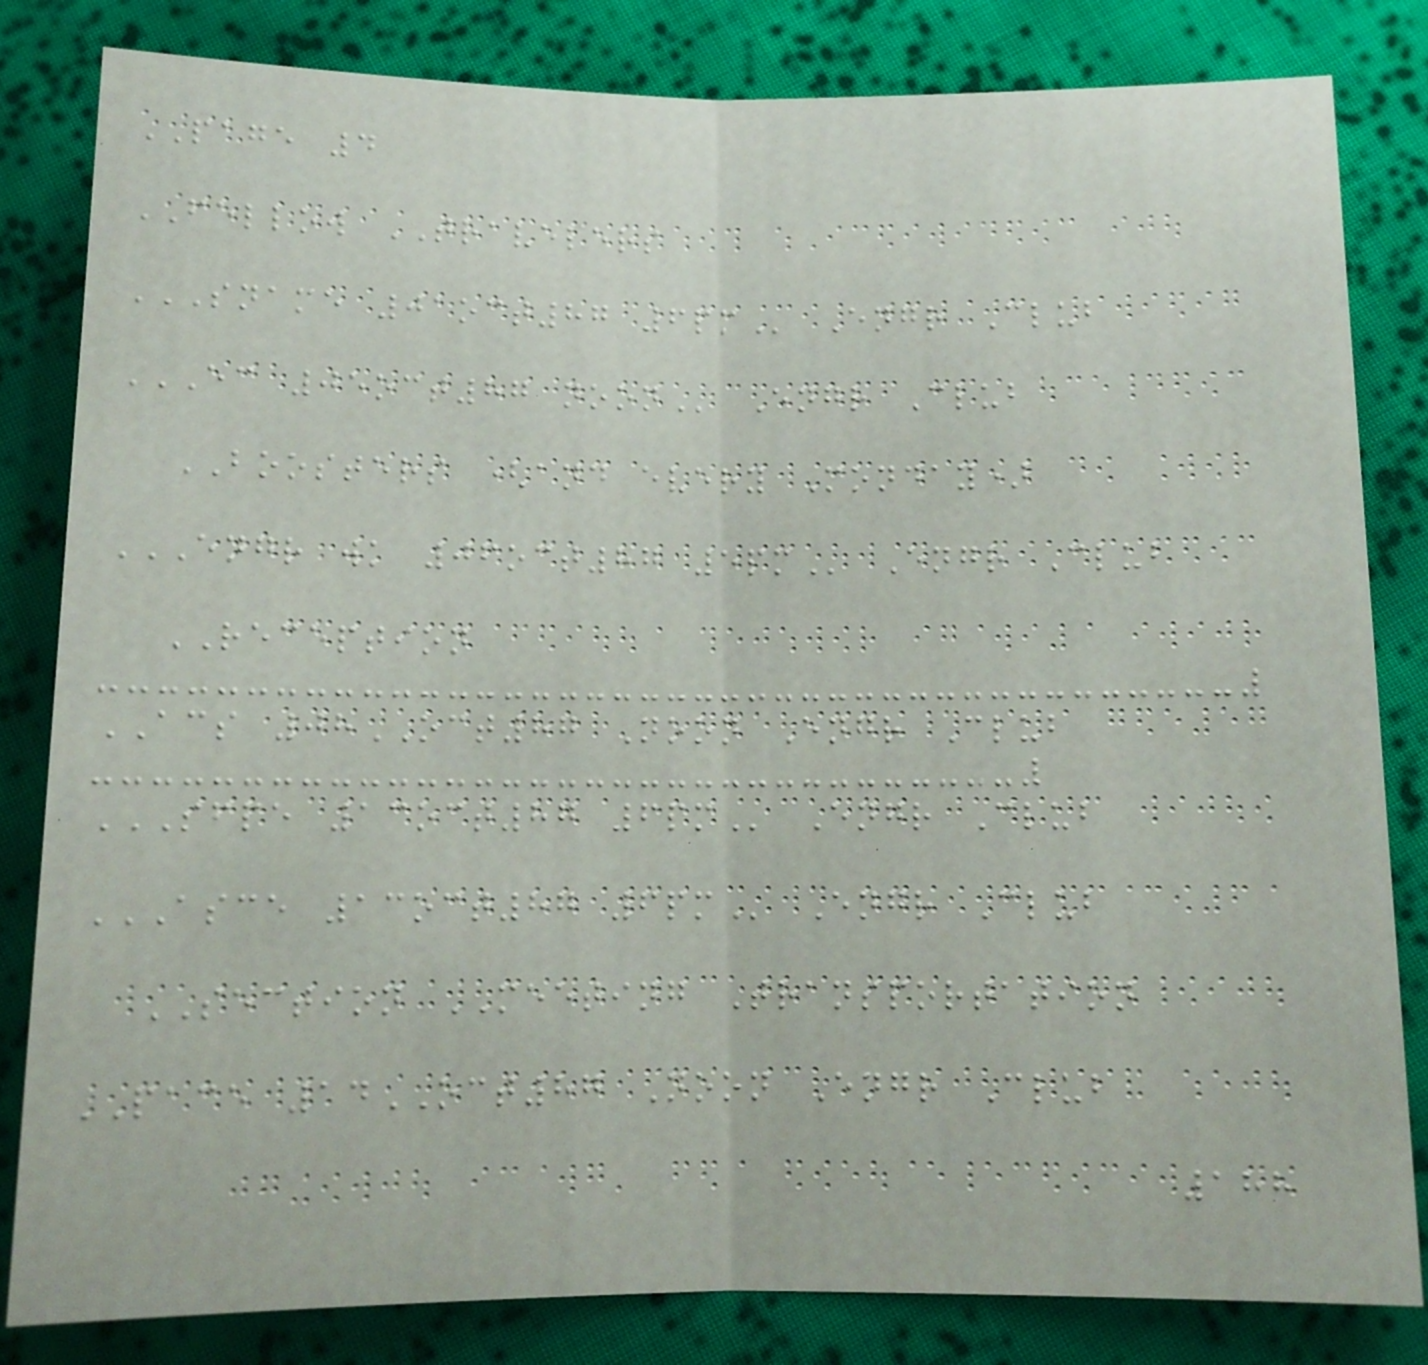PAGE 4
FELLOW TRAVELERS
SNAME 01OCT87 6PM Engr Club
EC 05OCT87 NOON Engr Club
BOOSTERS (and every Monday)
ENGR WK 06OCT87 5PM Engr Club
RECEPTION
ACS 08OCT87 Noon Engr Club
SFPE 13OCT87 6PM Engr Club
ASCE 13OCT87 6PM Engr Club
SECTION MEETING Transportation
PACE 14OCT87 Noon Engr Club
188
